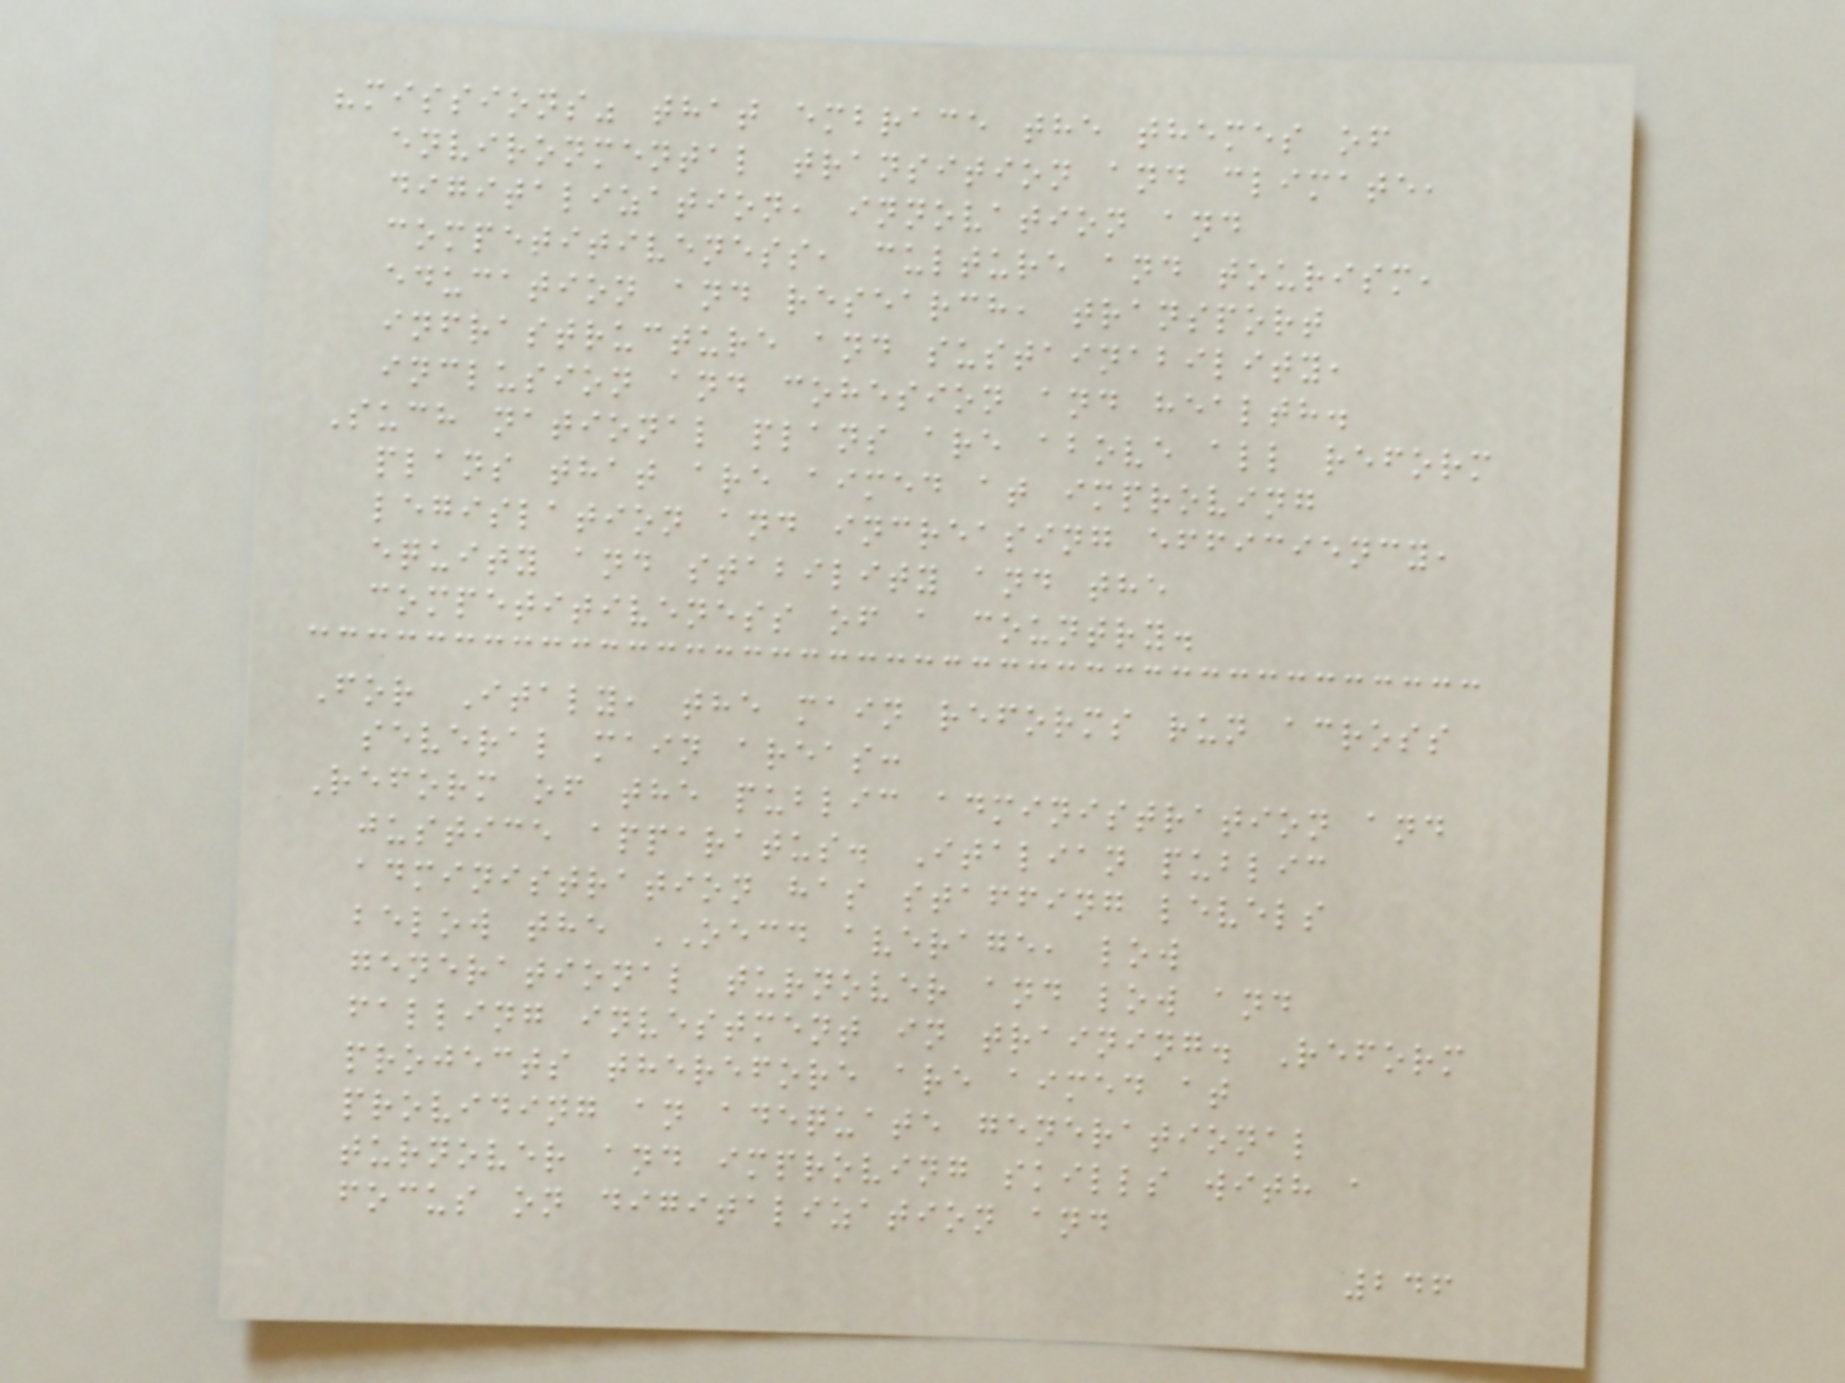"missions" that embrace the themes of
environmental transition and climate,
digitalization, innovation and
competitiveness, culture and tourism,
education and research, transport
infrastructure and sustainability,
inclusion and cohesion and health.
Such national plans are above all reform
plans that are aimed at improving
legislation and increasing efficiency,
equity and stability and the
competitiveness of a country.
For Italy, the main reforms run across
several main areas:
Reform of the public administration and
justice apparatus. Italian public
administration has staffing levels
below the OECD average, low
generational turnover and low and
falling investment in training. Reform
projects therefore are aimed at
providing an adequate generational
turnover and improving skills with a
focus on digitalization and
246
